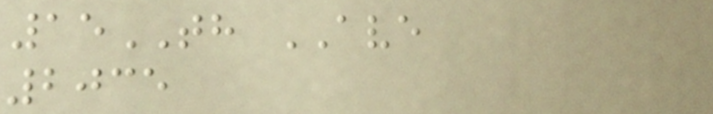15TH AVE
2035
